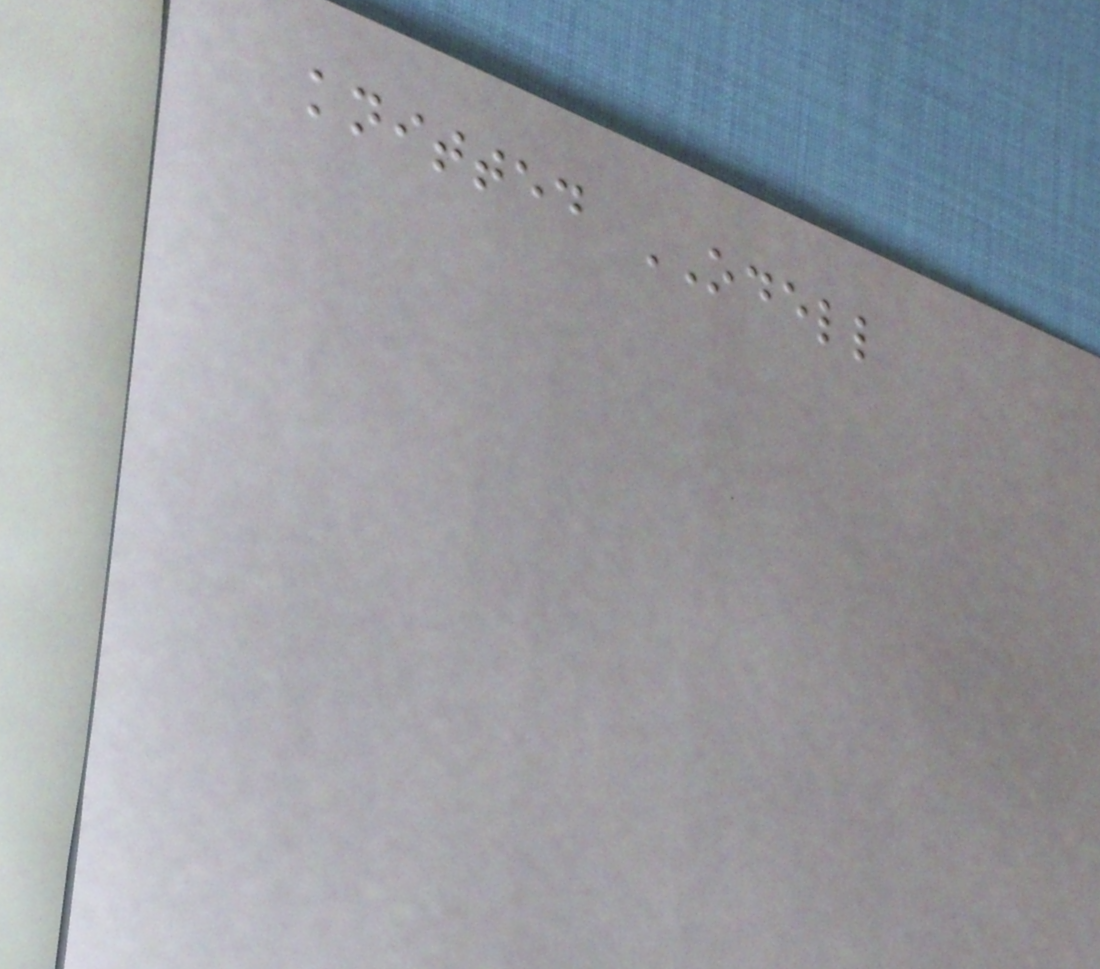knitted ODELL
